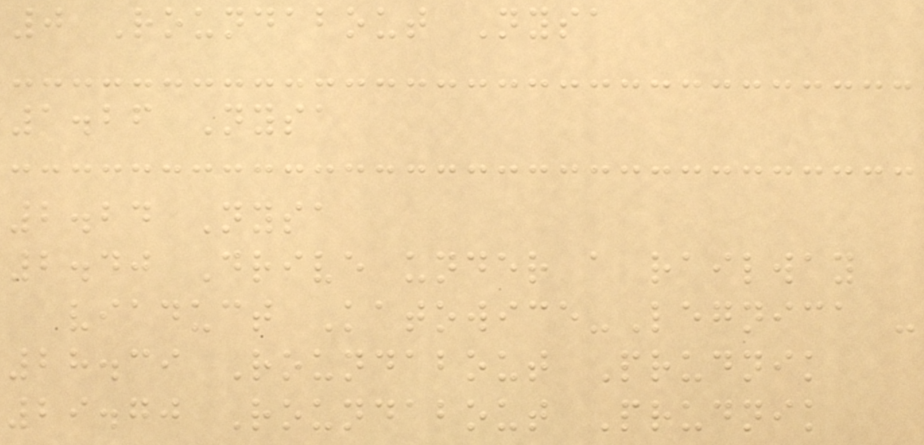0 Roundabout Nysa
1.26 Nysa
2.24 Nysa
2.40 Drive under a railway
viaduct Katowice-Legnica -
28.39 Roundabout Prudnik
29.70 Roundabout Prudnik
